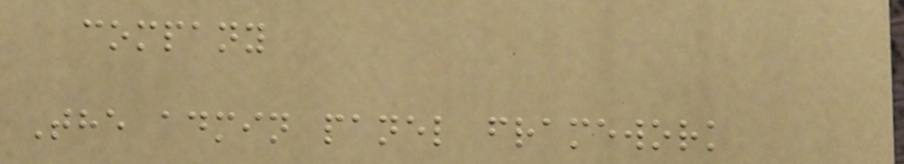company
The admin panel framework
